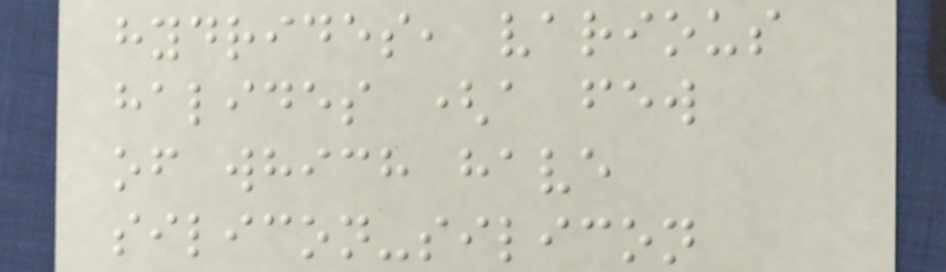hydrides, various
halides (a few
of which have
silicon-silicon
